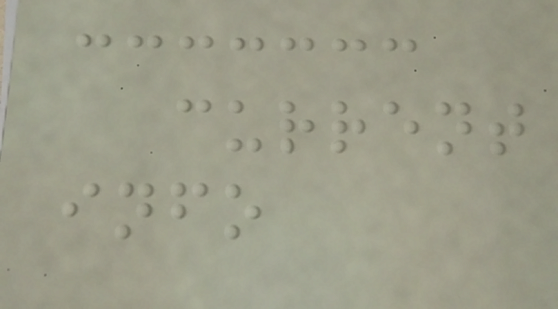current
info
